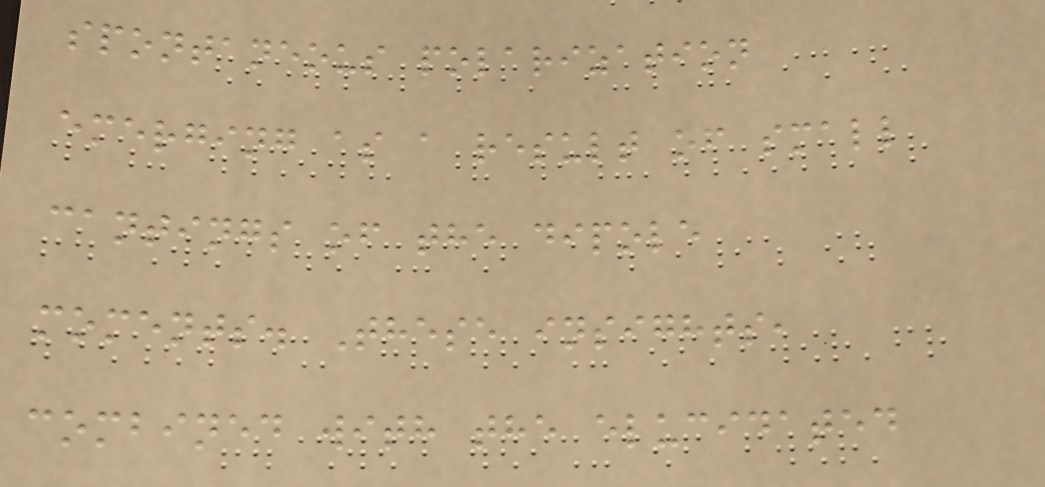spontaneous polarization
emerging as a result of small
cantings of the dipole
moments. These insights,
combined with the elucidated
